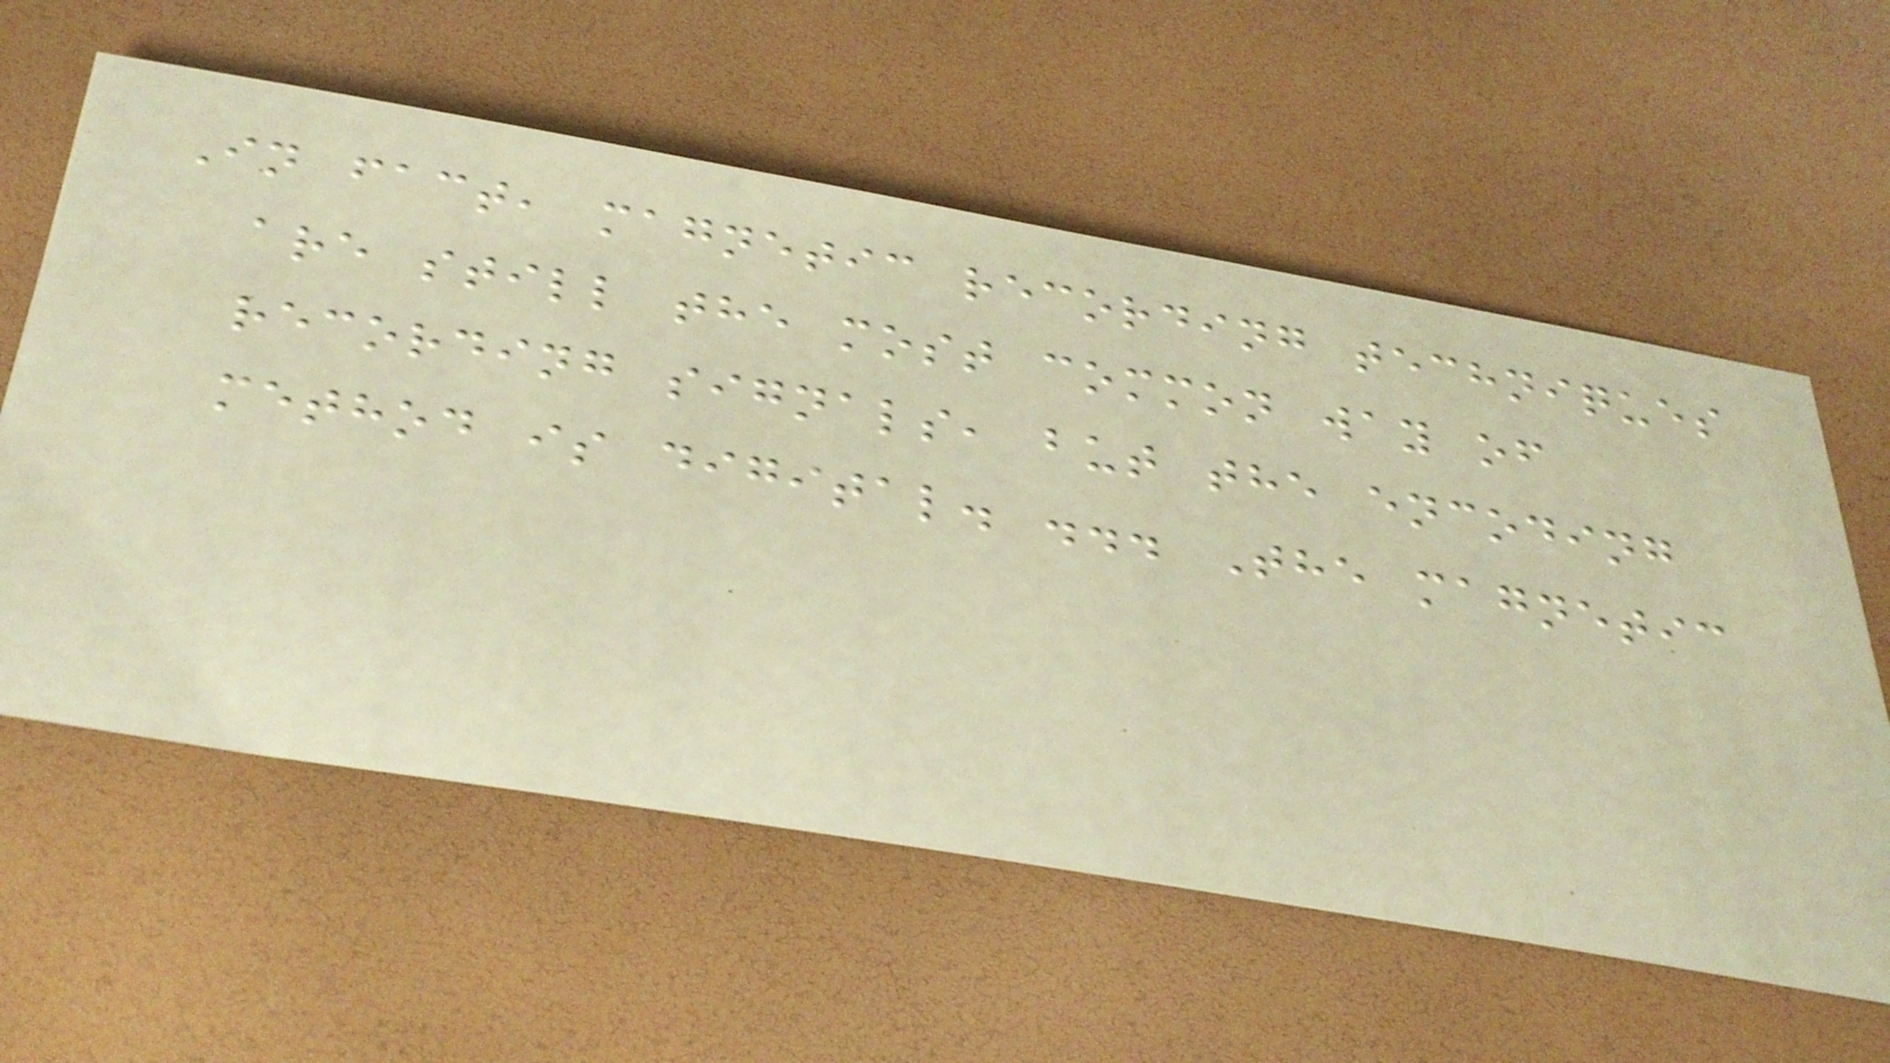In fact, magnetic recording techniques
are still the most common way of
recording signals, but the encoding
method is digital. ... The magnetic
